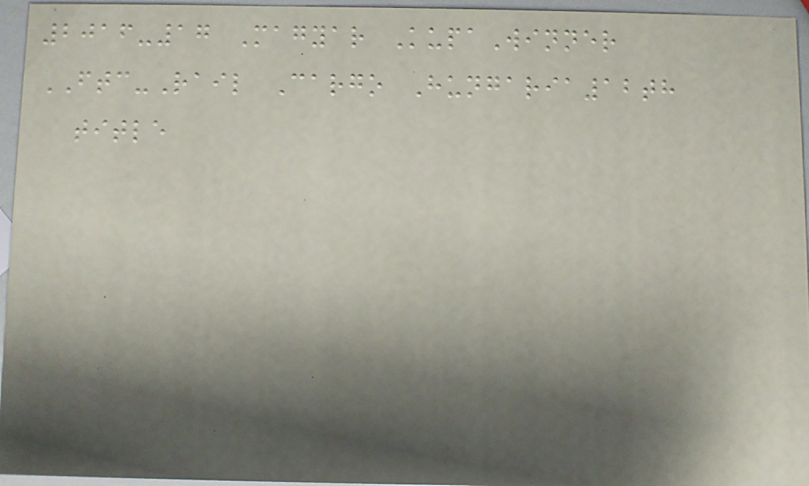2016-17 Magyar KupaWinner
FTC-Rail Cargo Hungaria12th
title
